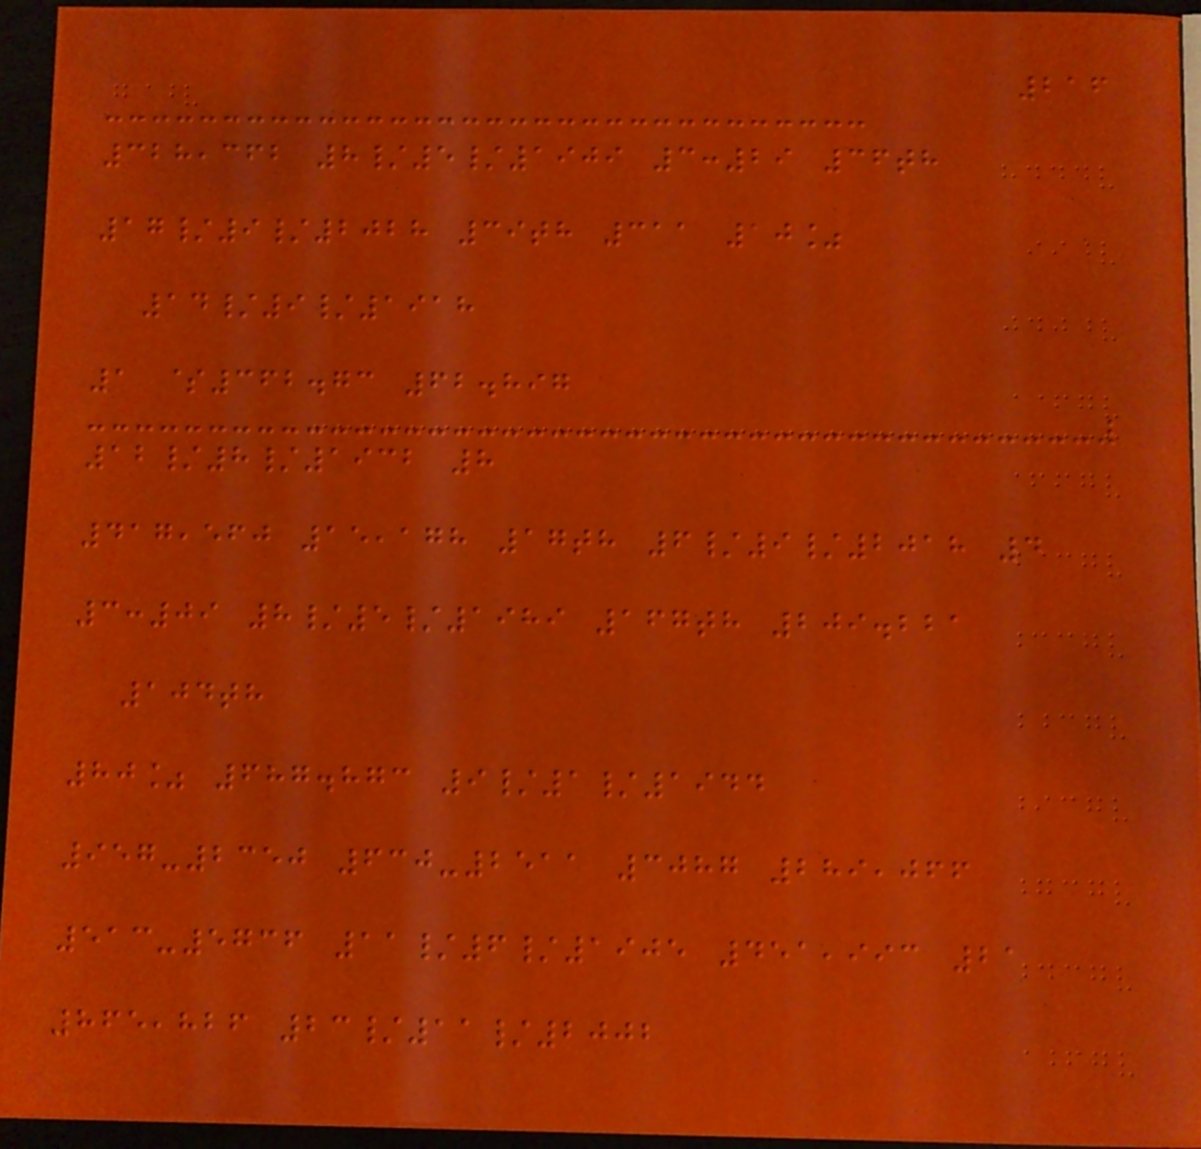216
328,362 8/5/1909 3:29 36th
17/9/2028 39th 311 10%
14/9/1918
1 $362.73 62.897
12/8/1932 8
417,560 15,178 17th 6/9/2018 4
3:09 8/5/1989 167th 209.221
104th
80% 687.873 9/1/1944
957-2350 630-2511 3087 289,066
513-5736 11/6/1905 451,993 21
865,826 23/11/2002
